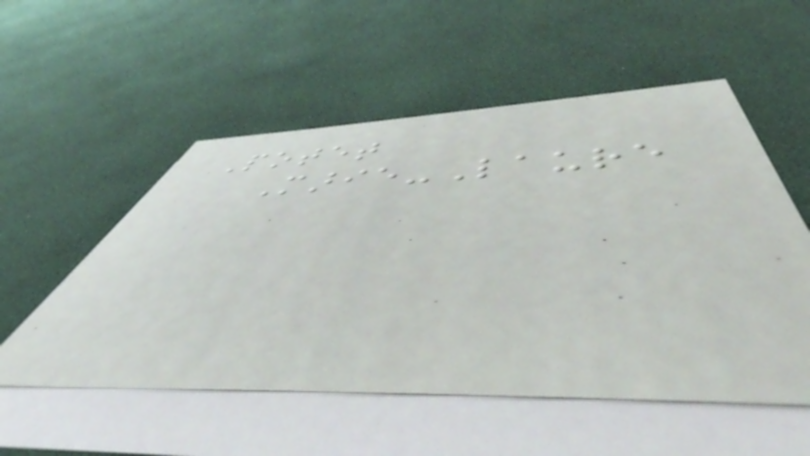Potet
Marie-Laure
